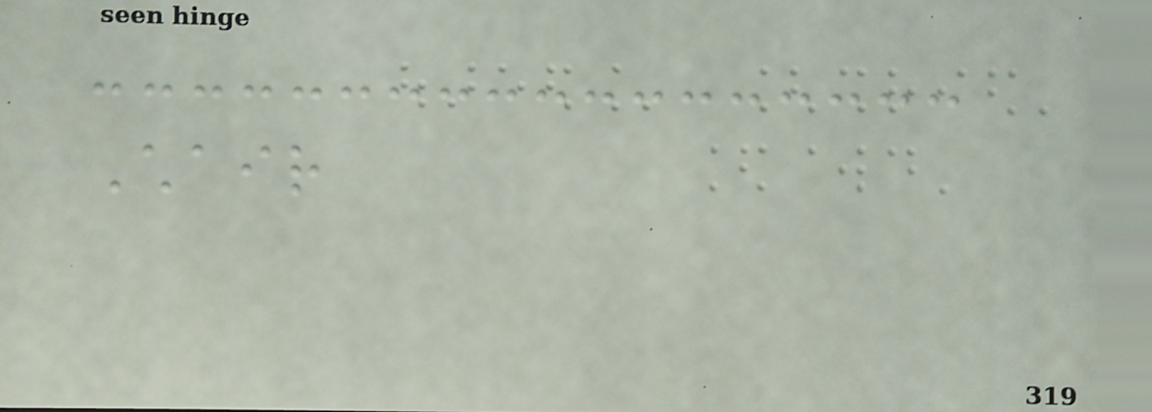Chair
